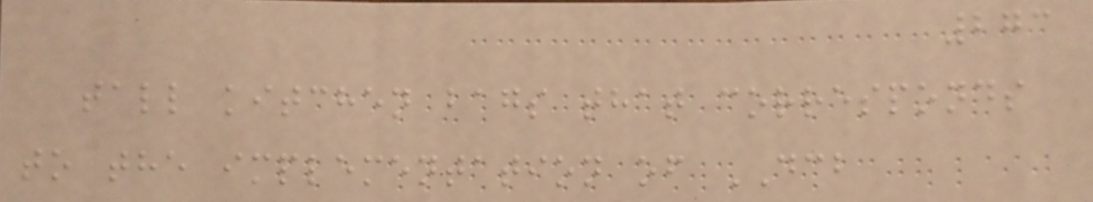273
tall kitchen bags that corresponds
to the implementation of DCB
